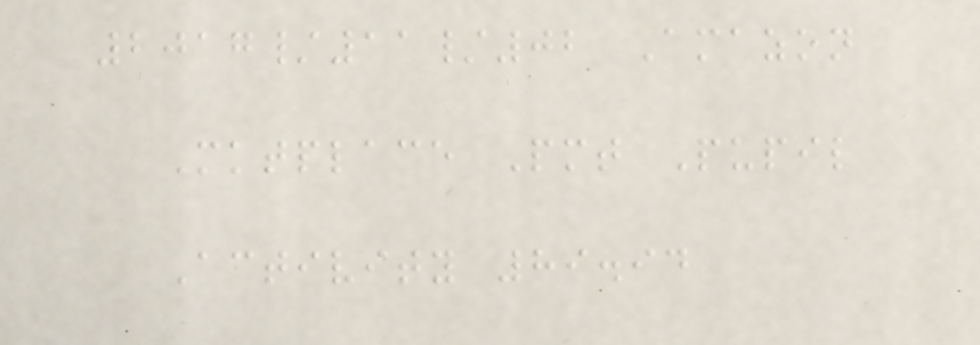2017/11/02 Amazon
Mktplace Pmt Pupil
Activity 89.94
